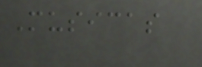Musicas
